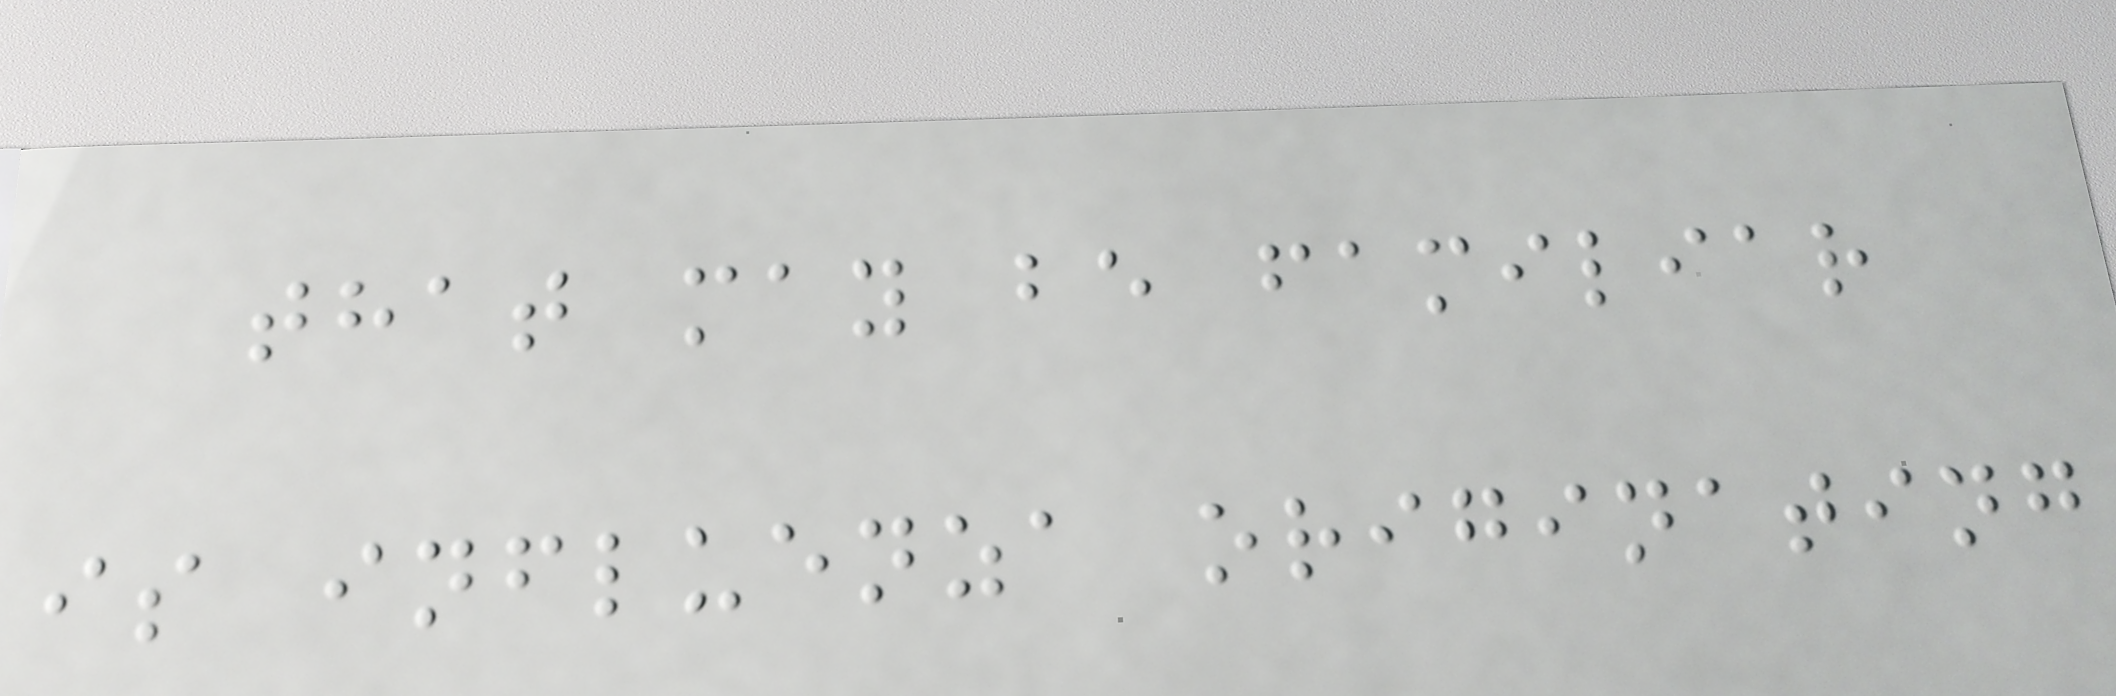that may be familiar
is influenza originating
